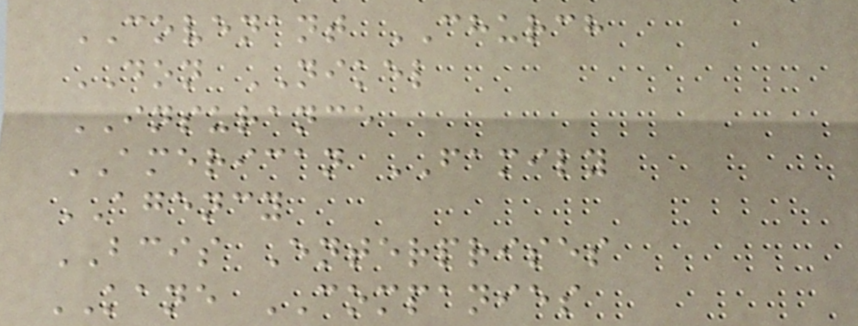COVENANT CHURCH
DON NIKEL
INSURANCE
AMERICAN FAMILY
AGENCY
BCIS Enterprises
KANE COMPANIES
